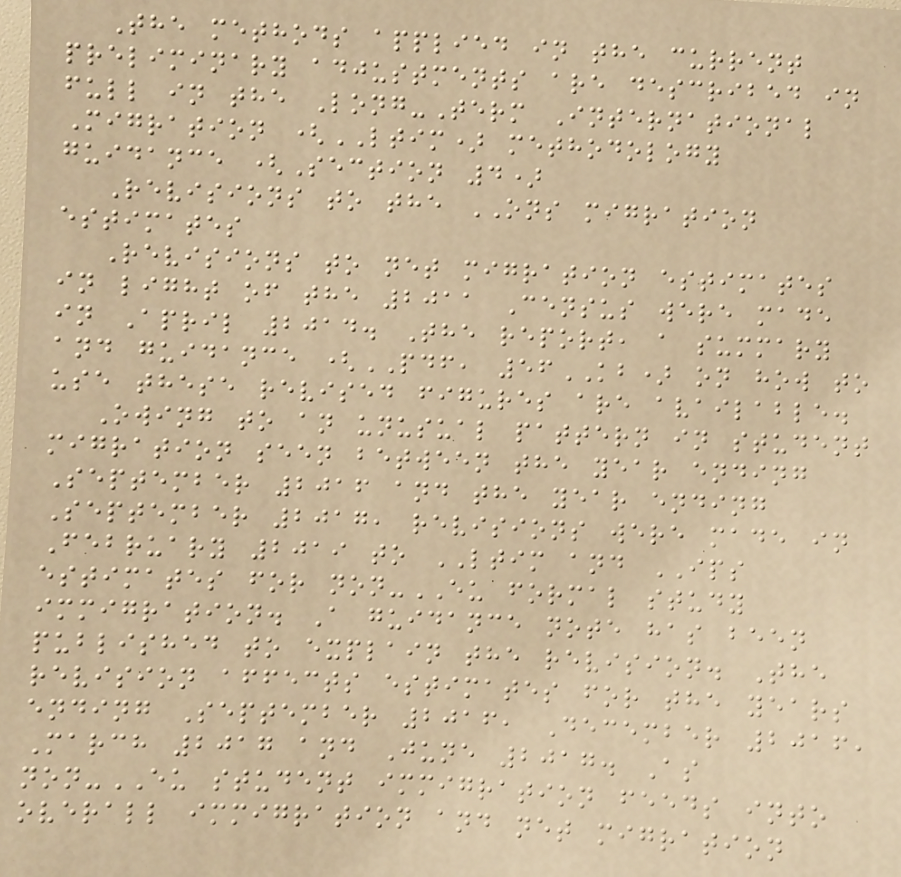The methods applied in the current
preliminary adjustments are described in
full in the Long-Term International
Migration (LTIM) methodology
guidance (Section 4)
Revisions to the ONS migration
estimates
Revisions to net migration estimates
in light of the 2011 Census were made
in April 2014. The report, a summary
and guidance (PDF, 56KB) on how to
use these revised figures are available.
Owing to an unusual pattern in student
migration seen between the year ending
September 2016 and the year ending
September 2017, revisions were made in
February 2019 to LTIM and IPS
estimates for non-EU formal study
immigration. A guidance note has been
published to explain the revision. The
revision affects estimates for the years
ending September 2016, December 2016,
March 2017 and June 2017. As
non-EU student immigration feeds into
overall immigration and net migration
